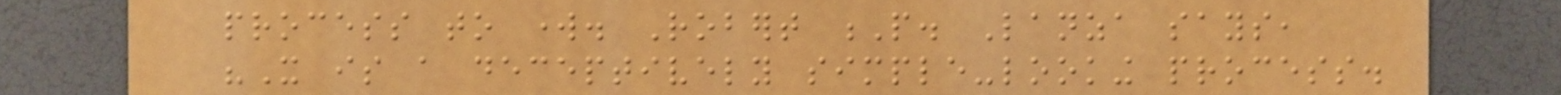process to work. Robert P. Lanza says,
"It is a deceptively simple-looking process.
